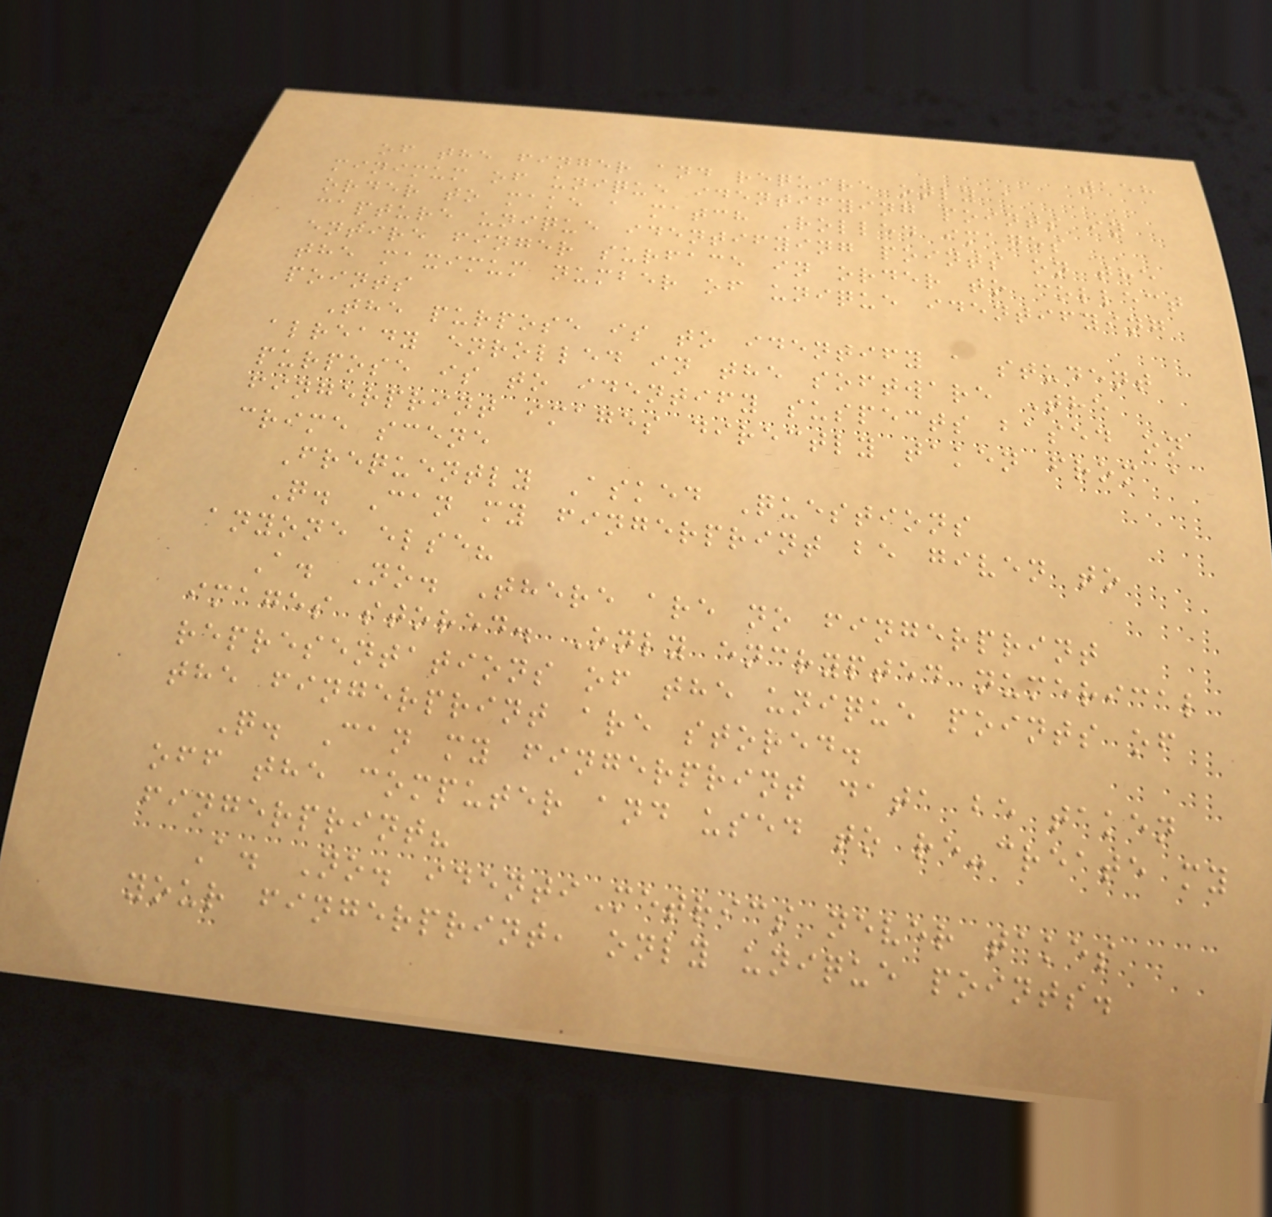158
of the finger and require only a
minimum of unique identifying points in
order to make a match Rolled images
capture unique identifying points on the
entire finger surface in order to collect
the maximum number of unique identifying
points
The purpose is to identify a student
already enrolled in the software The
purpose is to identify suspects based on
fingerprint images directly taken from a
crime scene
Frequently Asked Questions
Q. Can my fingerprint be given to
anyone else?
A. No. There are no fingerprint
images stored. Only encrypted numerical
representations of the unique points of
the fingerprint are stored.
Q. Can my fingerprint data be taken
off the computer and used to re-create my
fingerprint?
A. No. identiMetrics never takes
your fingerprint, only unique points.
